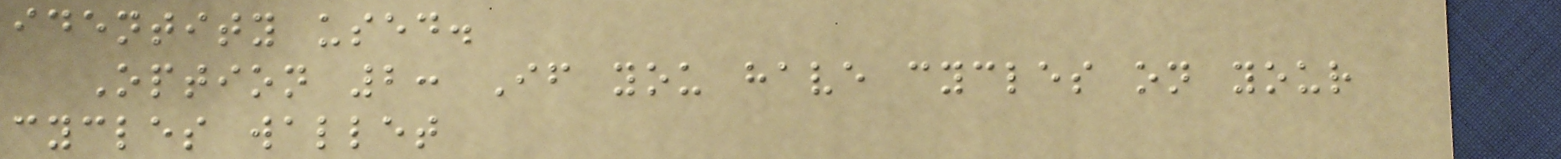identity used.
Option 2: If you have cycles on your
cycles wallet
